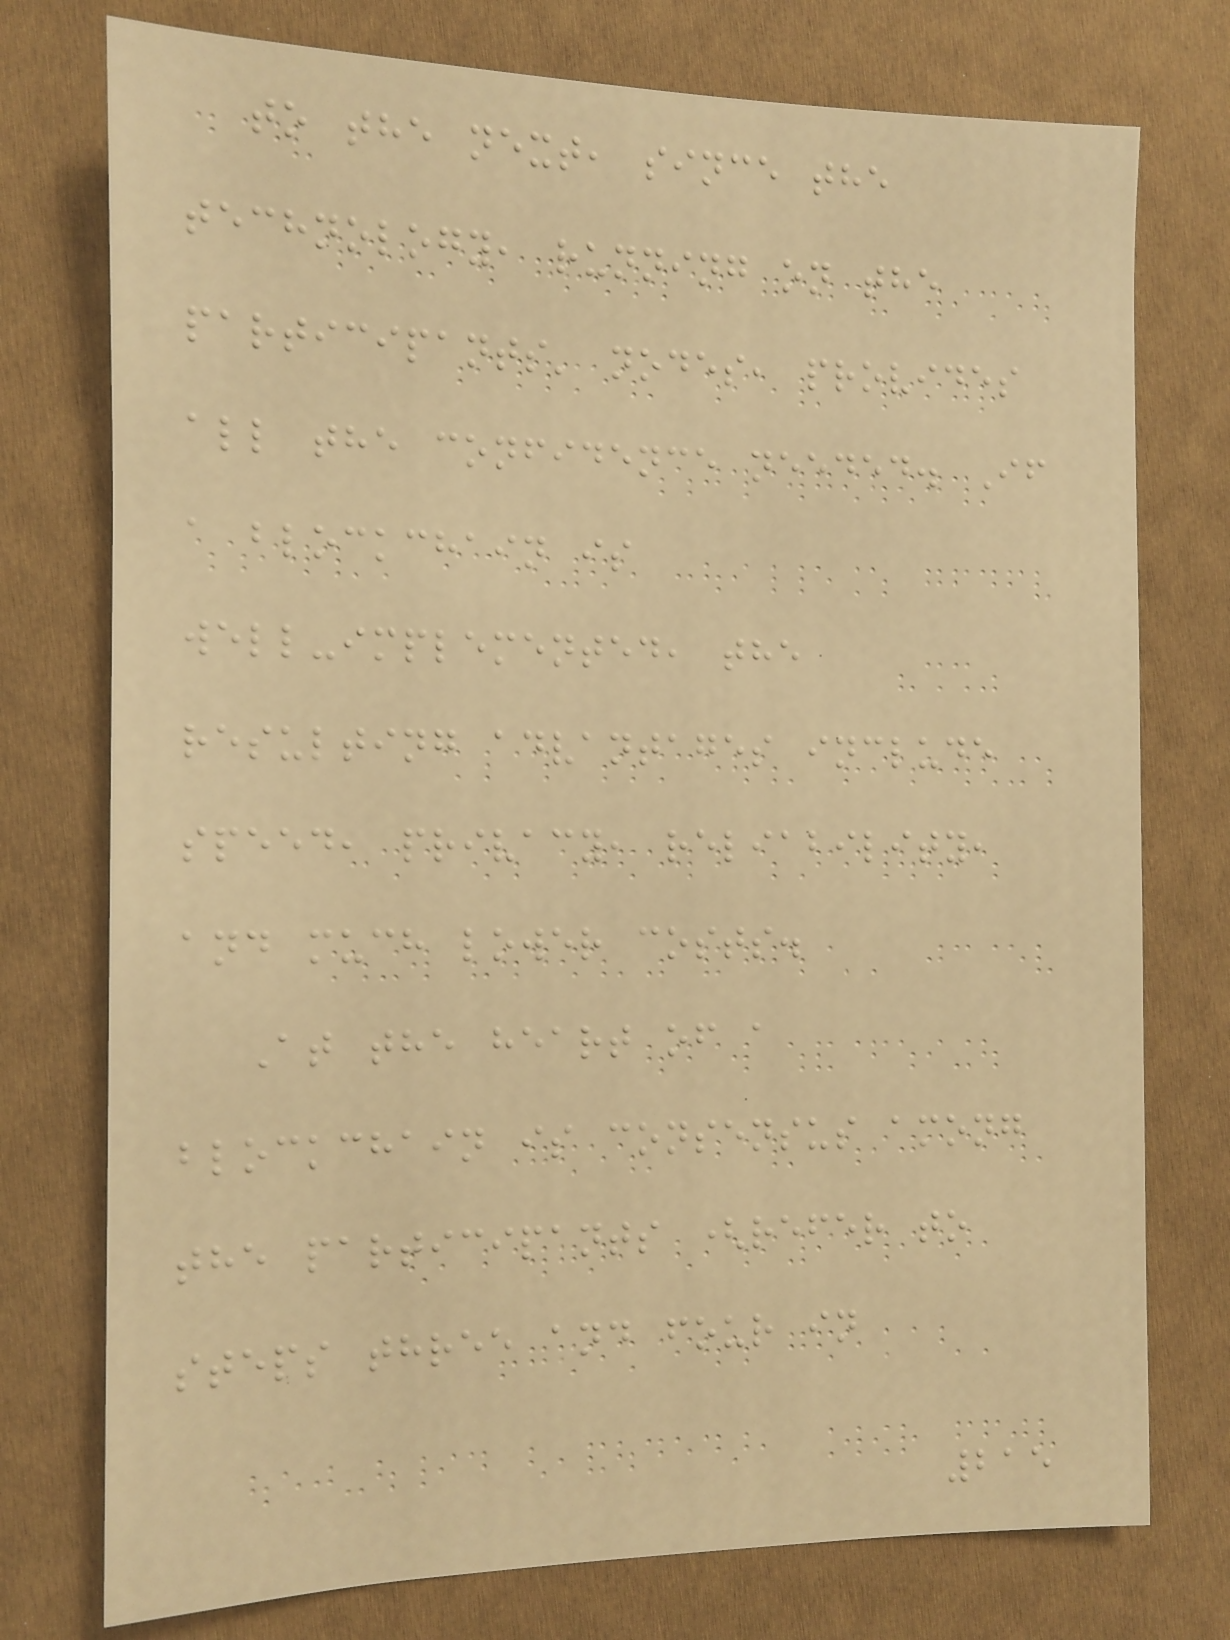to the next, since the
technology, running on the
participants' nodes, provides
all the confidence needed. If
a blockchain is
well-implemented, the
resulting advantages include
speed, privacy, reliability,
and much lower costs.
At the heart of a
blockchain is consensus among
the participants (refer to
steps three and four in
215
